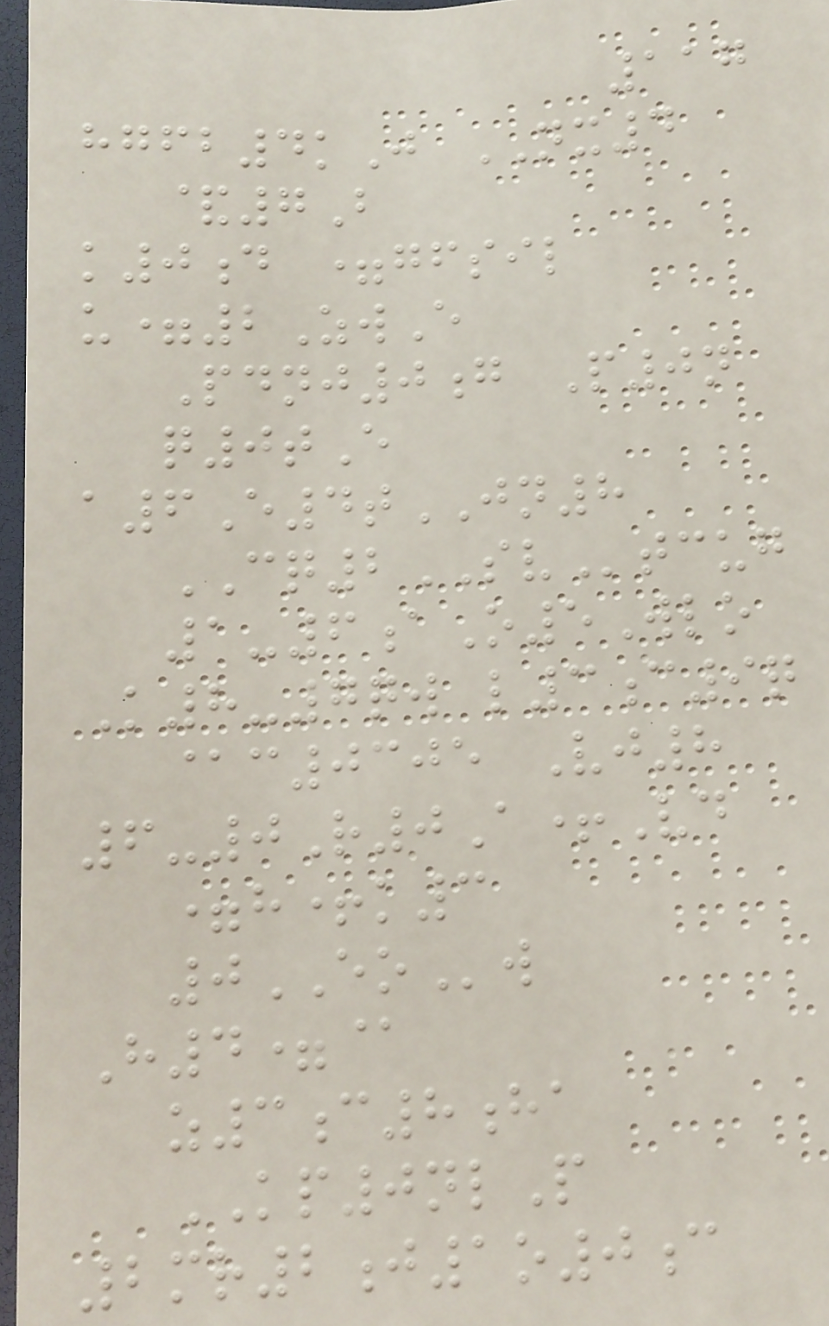117
hgfb4kJ NX4
&7B
k0d =gfsil
u=2ZwE
Pdnj0g P0n
q0tE
a6E4tJN8
CQ2SVtcug
1-6aO5Wlo
K8-7qw l3c9q
@c0305 Vj8
6-0R0A+Vd
=h+k3
0EOw
H4=@
z3c8ha
KP0nlP
2mr2j1o0c
